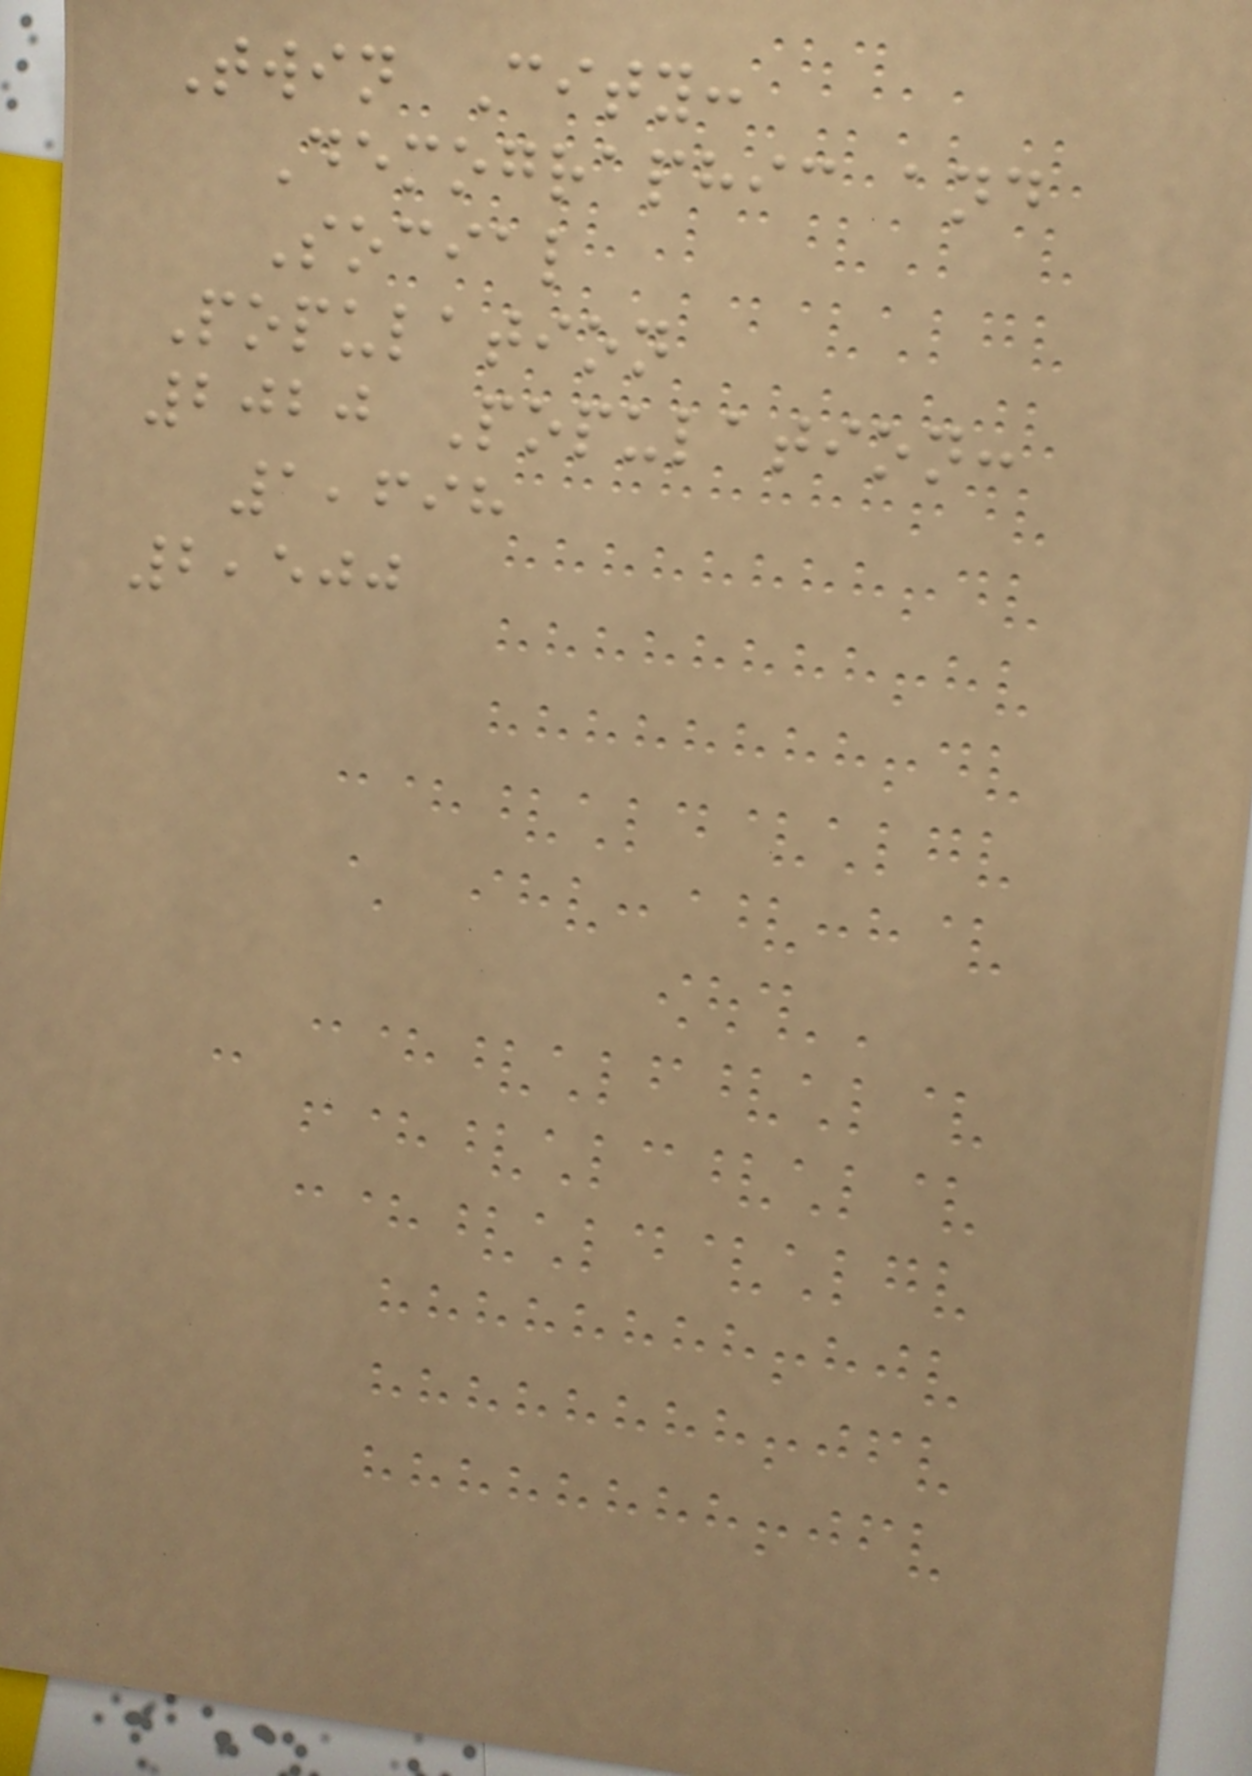Twin City:
Demographic and
Social
Population
2020 Population:
1,698
2,500
